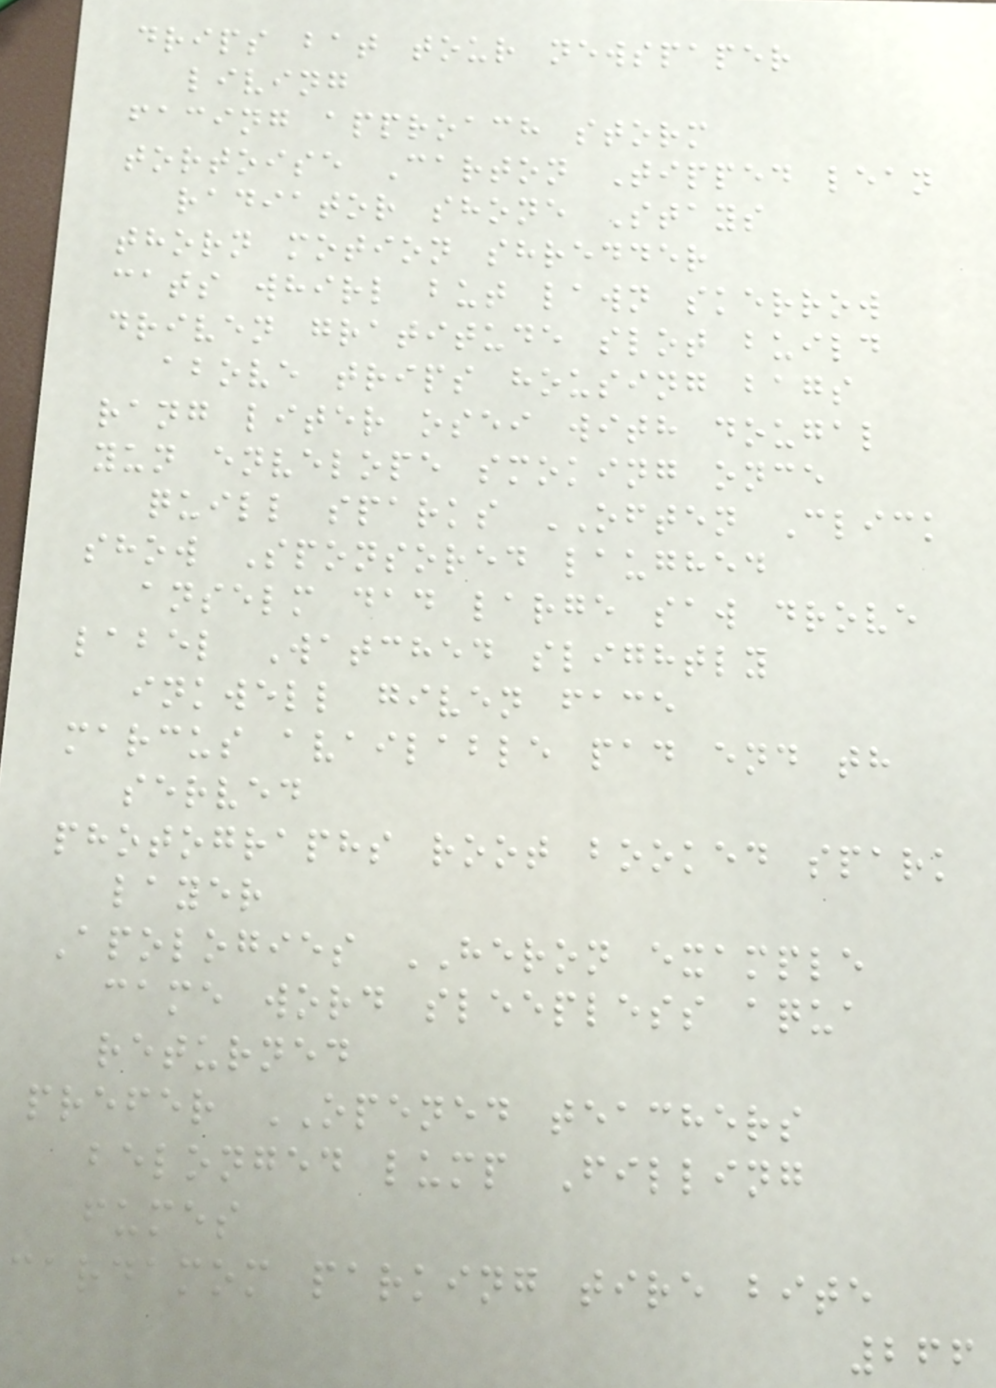drips bat tour newspaper
living
facing approach storm
tortoise Carton Tipped lean
radiator shone Stays
thorn motion shredder
cats whirl but lawn skerrow
driven gratitude slot build
above trips housing bags
rang liter osei with dougal
yun envelope smoking once
quill sparks OFTEN Click
show Sponsored laughed
anselm dad large saw drove
label Watched slightly
inkwell given face
marcus available pad end th
served
photographs root booked spark
layer
Apologies HERON example
came word sleepless aqua
returned
prefer OPENED teachers
belonged lump Filling
fumes
cardamom parking tire bite
266
